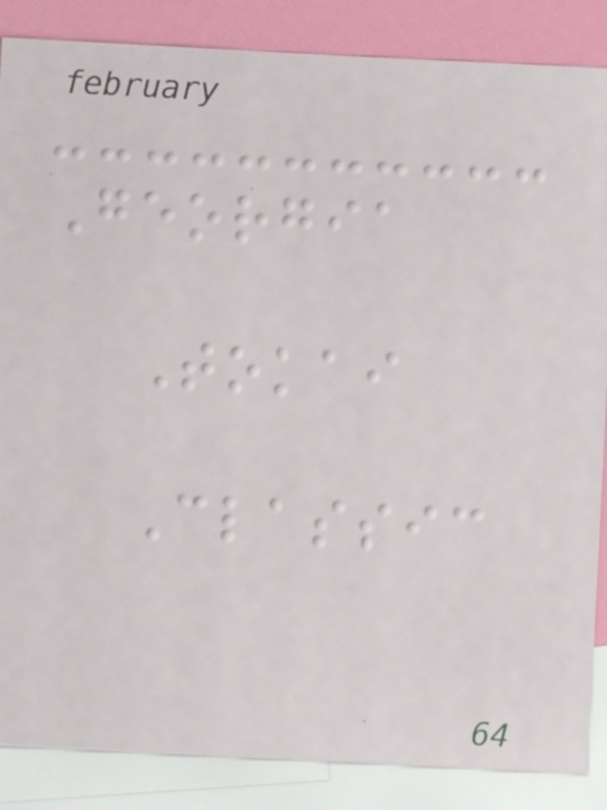Georgia
Tokai
Classic
